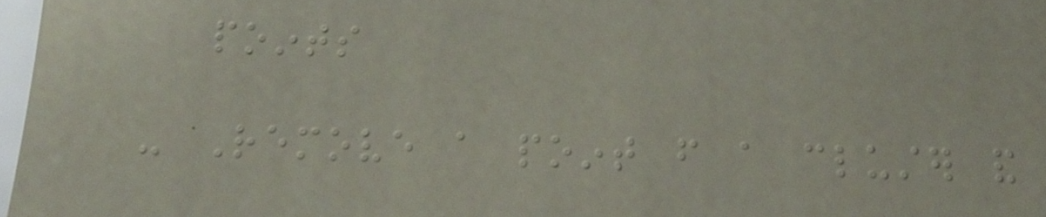points
- Remove a point from a cluster and
